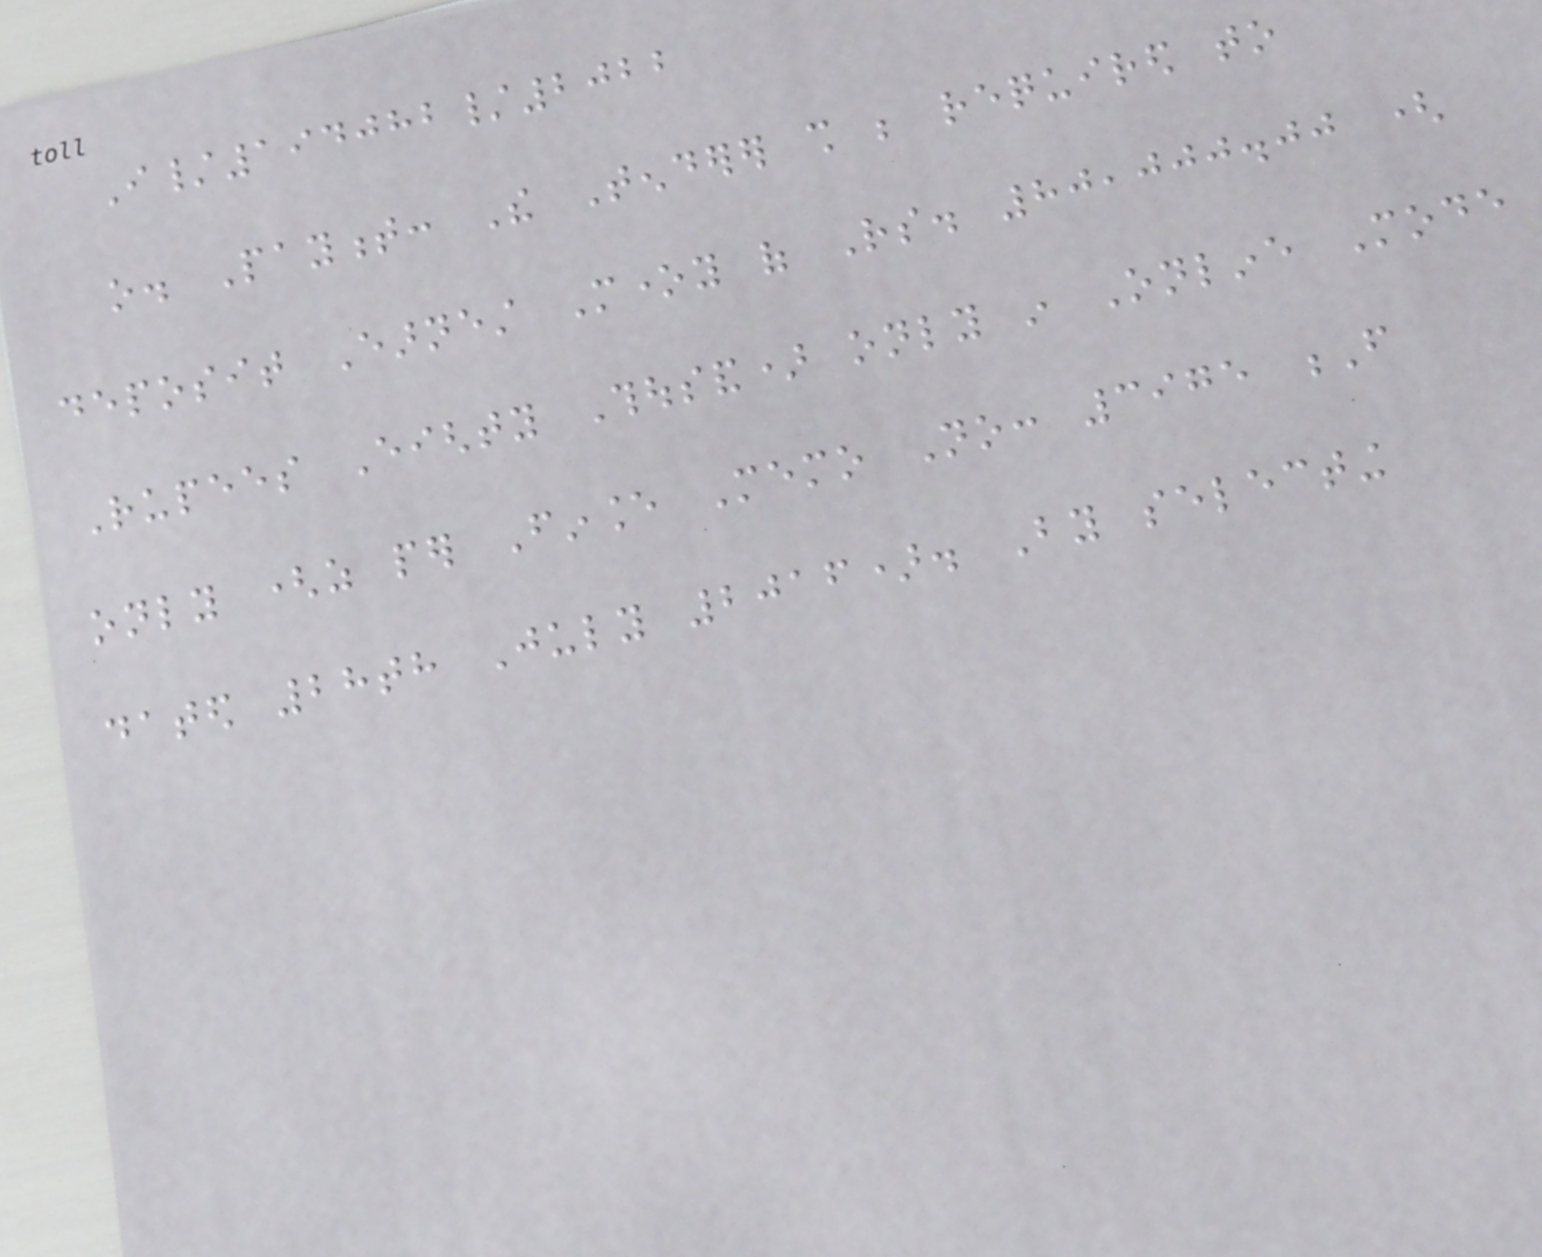I/194082/2022
o. Payment: The Tenderer shall be required to
deposit Earnest Money of Rs. 80,000.00 (
Rupees Eighty Thousand) only in Online Mode
only (as per Finance Memo No: 3975 F
dated 28th July 2016). By selecting
